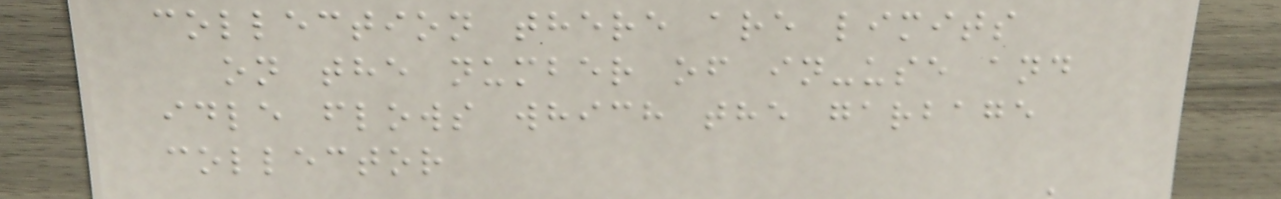collection there are limits
on the number of in-use and
idle flows which the garbage
collector
